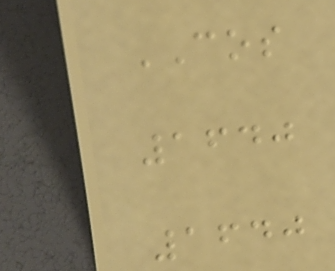COS
1640
1640
